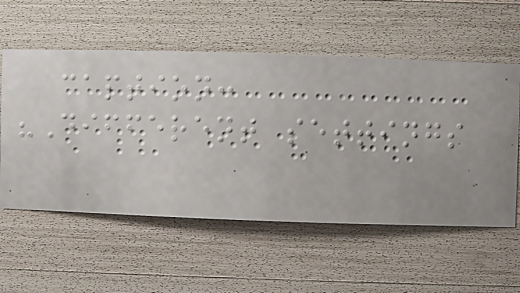caption:
"Different settings
